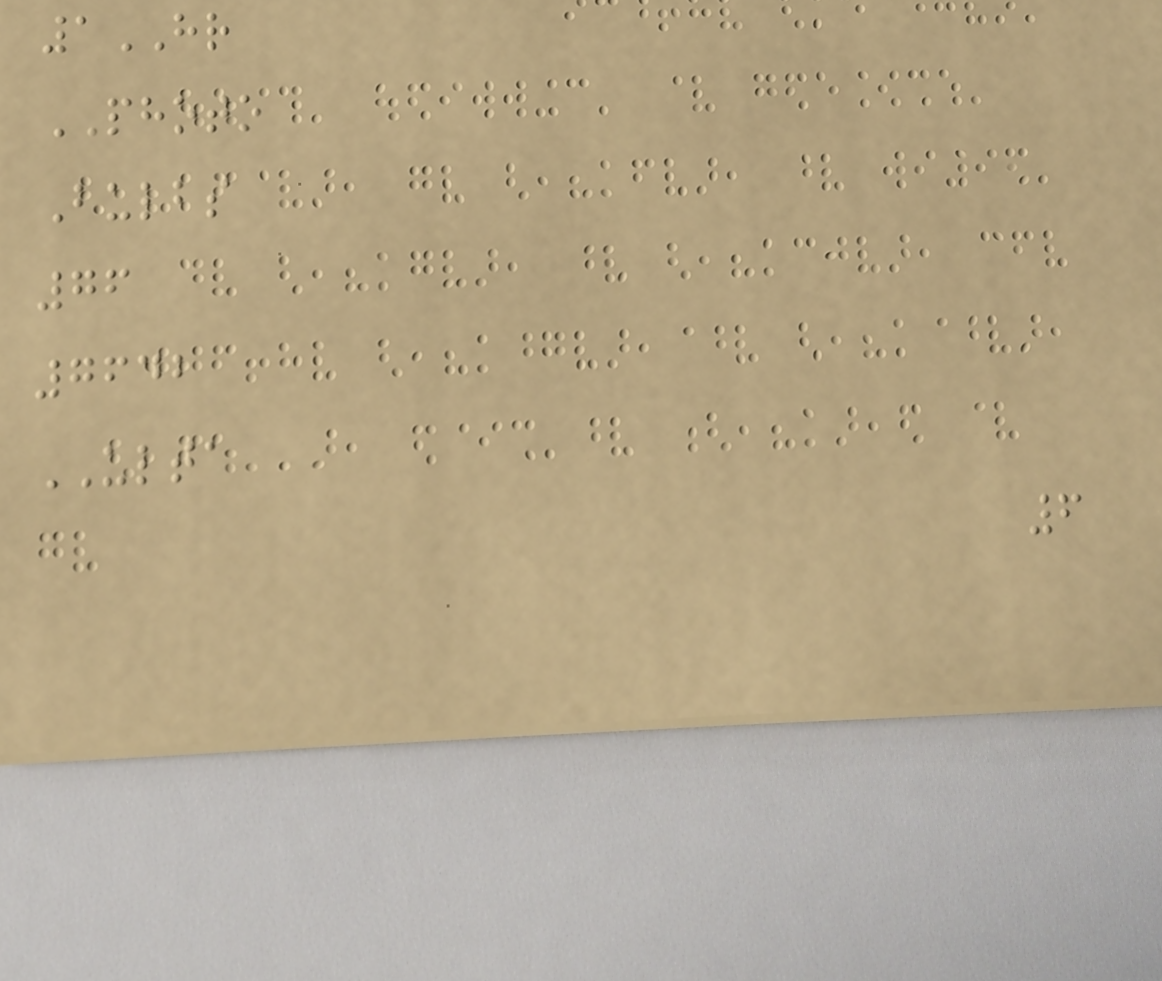1HR
PHOTO
Bulbs
76
7642
ULTA
6
